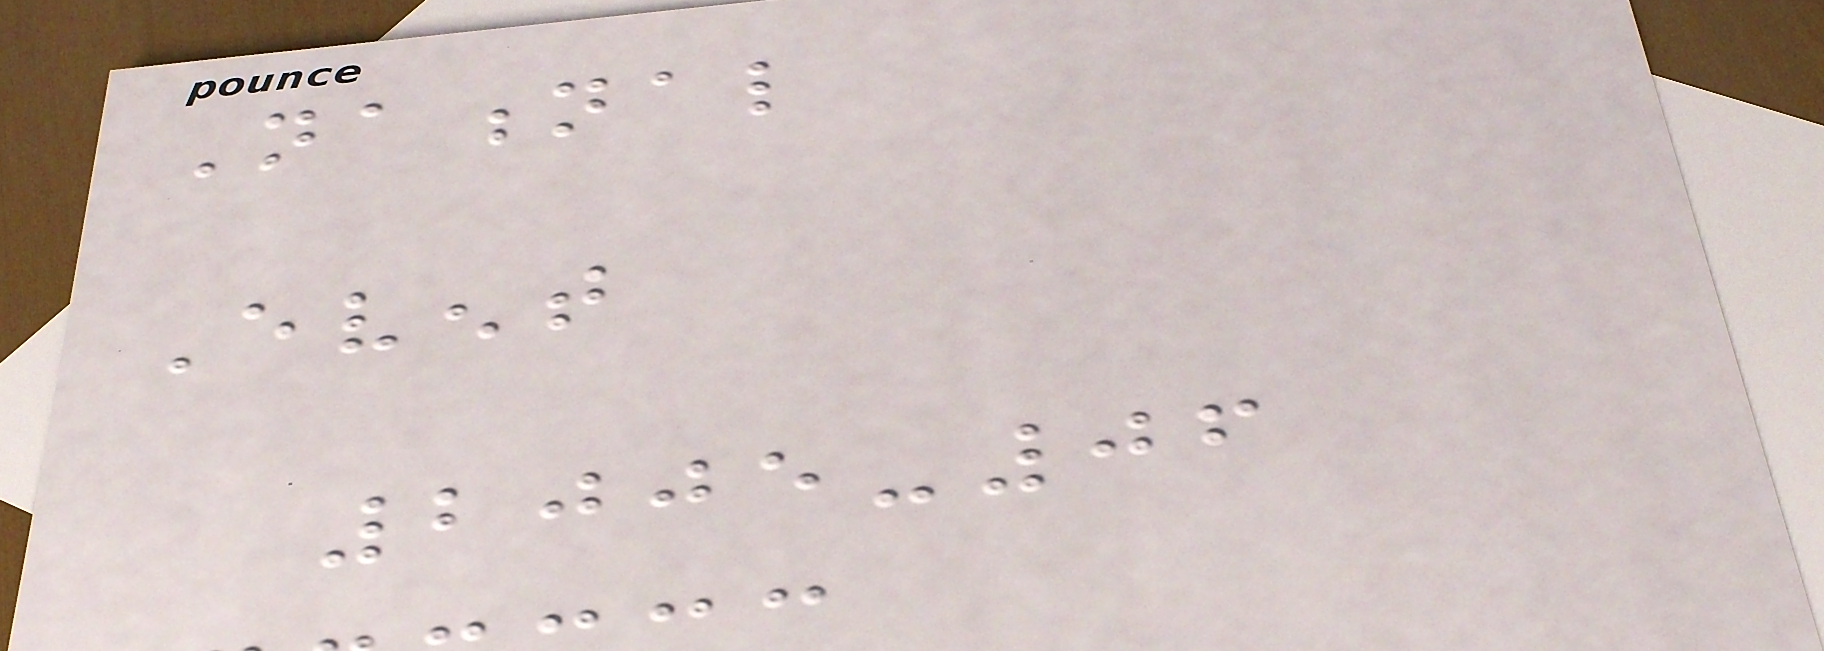National
Event
2005-06
